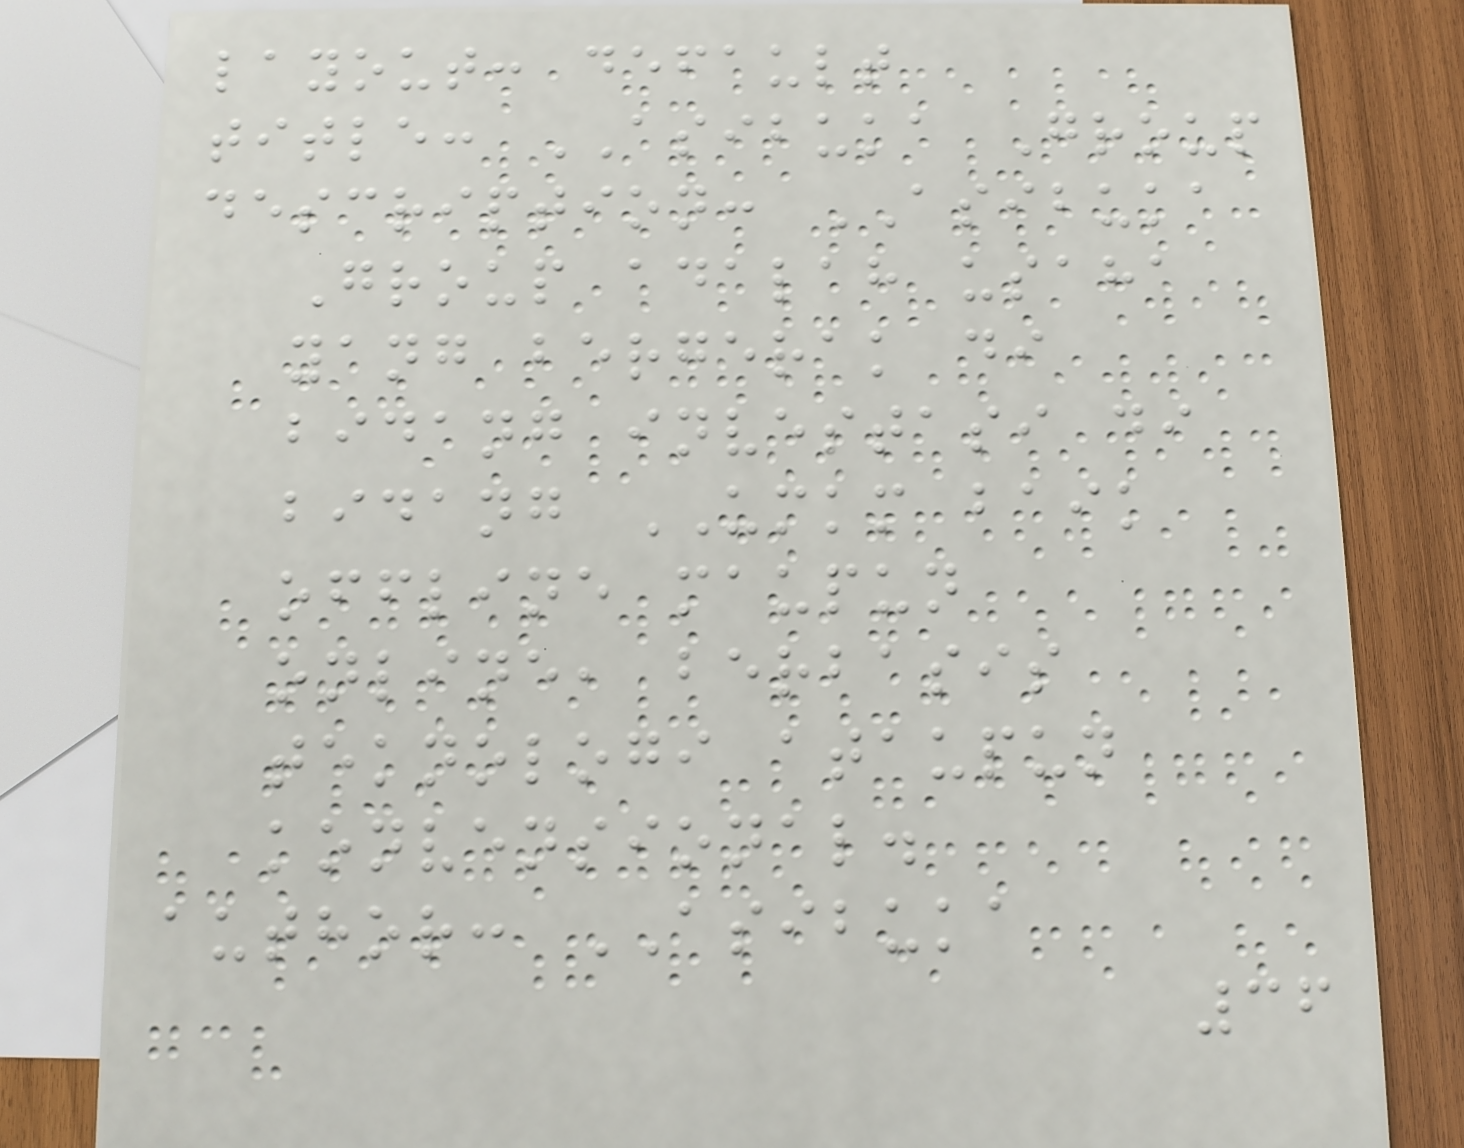layout: default
title: ASIBUKA Group
description: ASIBUKA
Group adalah usaha
yang bergerak di
bidang investasi di
bidang UMKM baik
offline maupun
online, berbasis
teknologi ataupun
konvensional.
author: ASIBUKA
36
